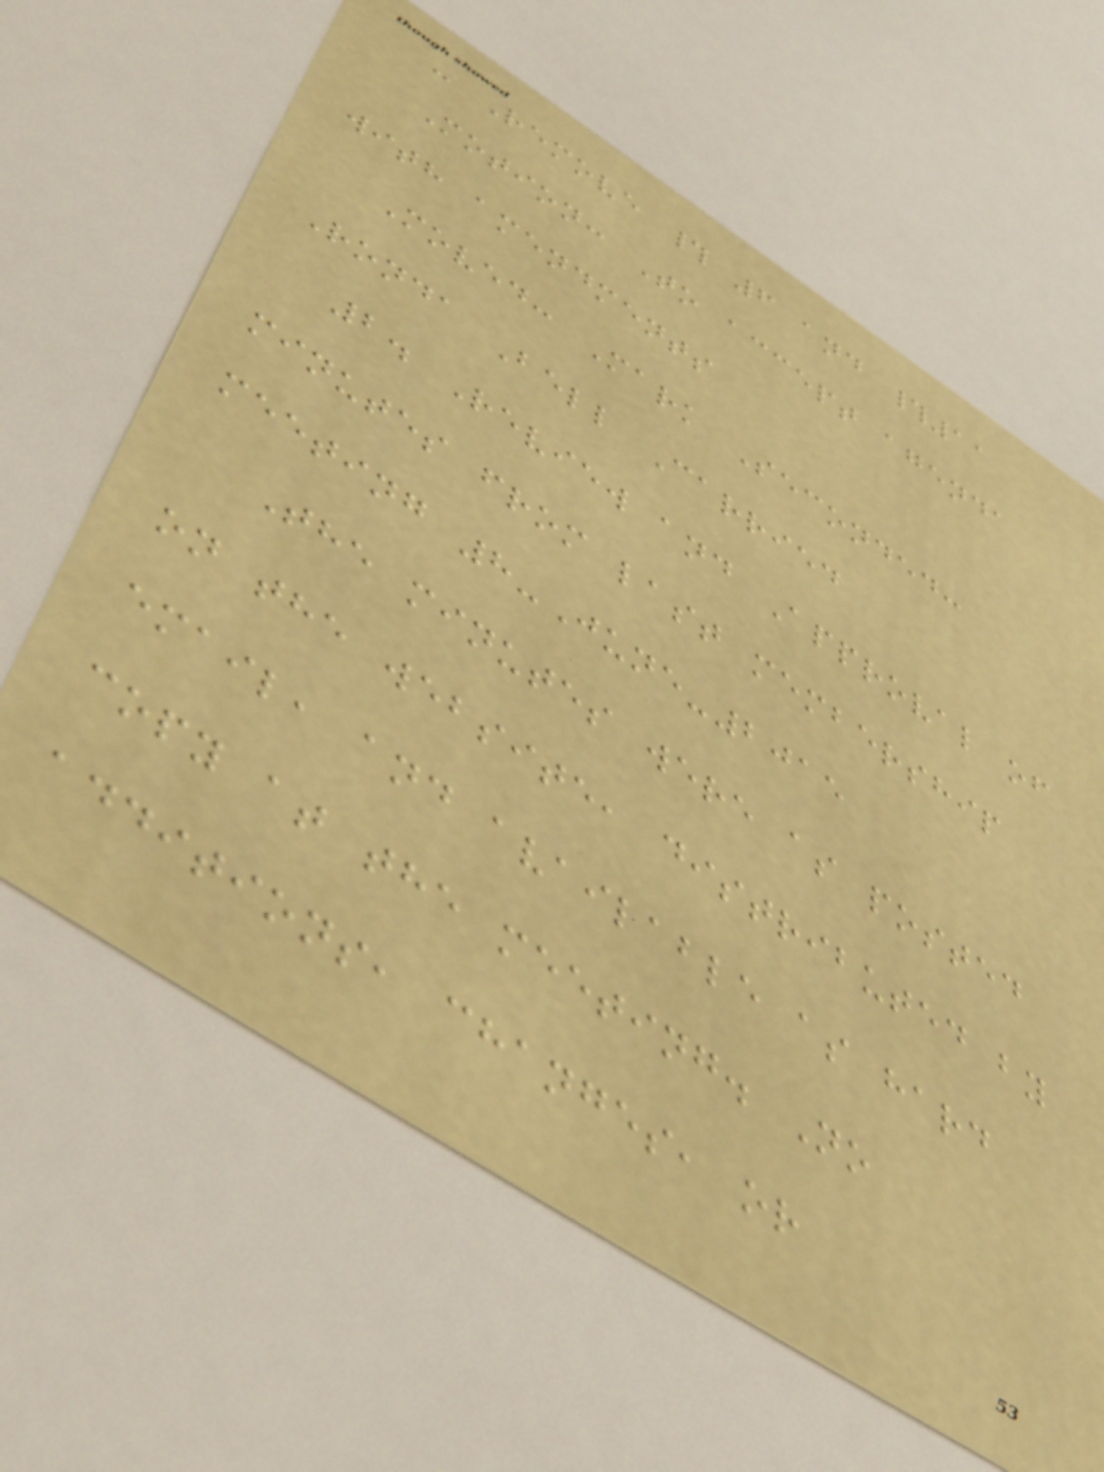- Remove # 6 and #11
Motion: To accept agenda
with amendments
Moved: Mark Seconded:
Ronda Bell Carried
2. Review and Approval of
minutes from last membership
meeting 8-June-2015
The minutes were as posted
on the website, distributed by
email, and available as hard
copy at the meeting. No
additions, changes, or
